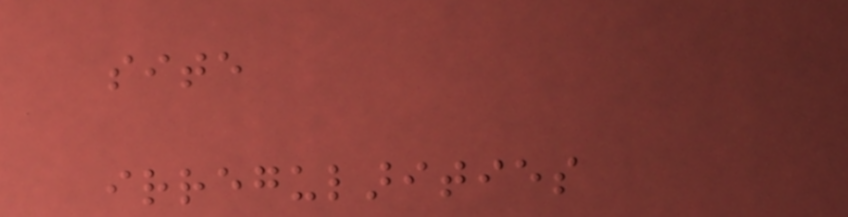site
irregularities
